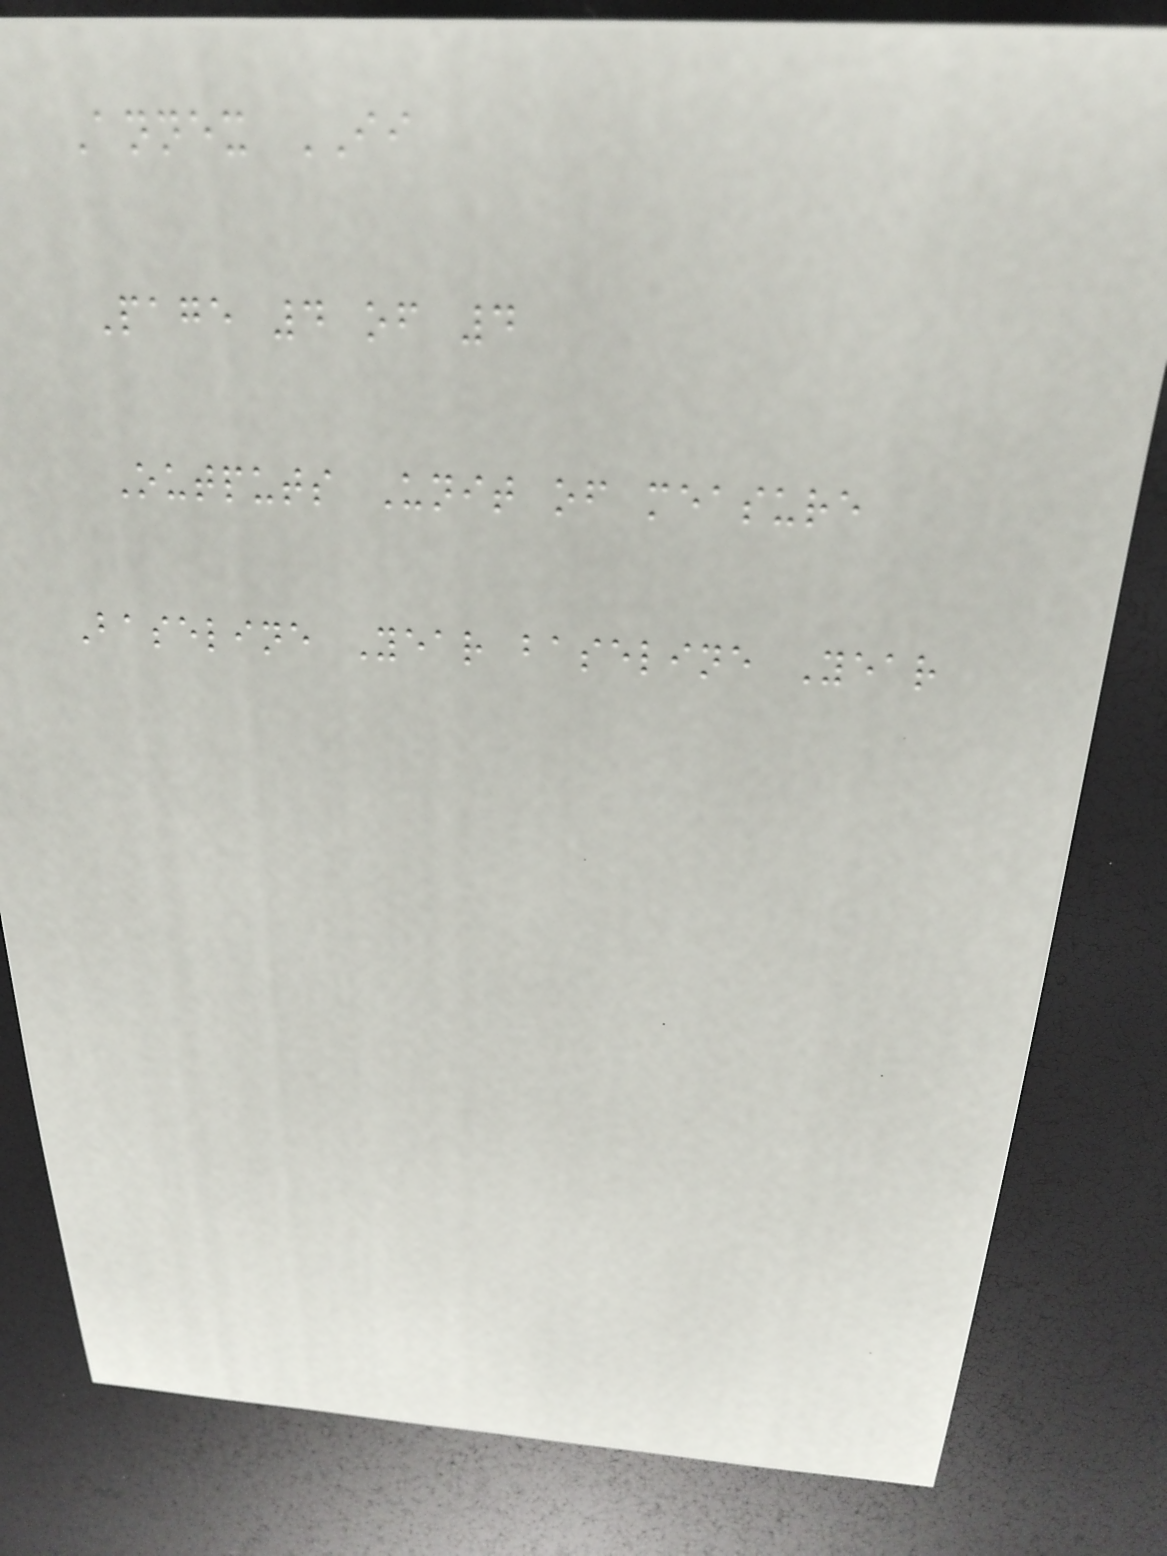Annex II
Page 4 of 4
Outputs Unit of measure
Baseline Year baseline Year
